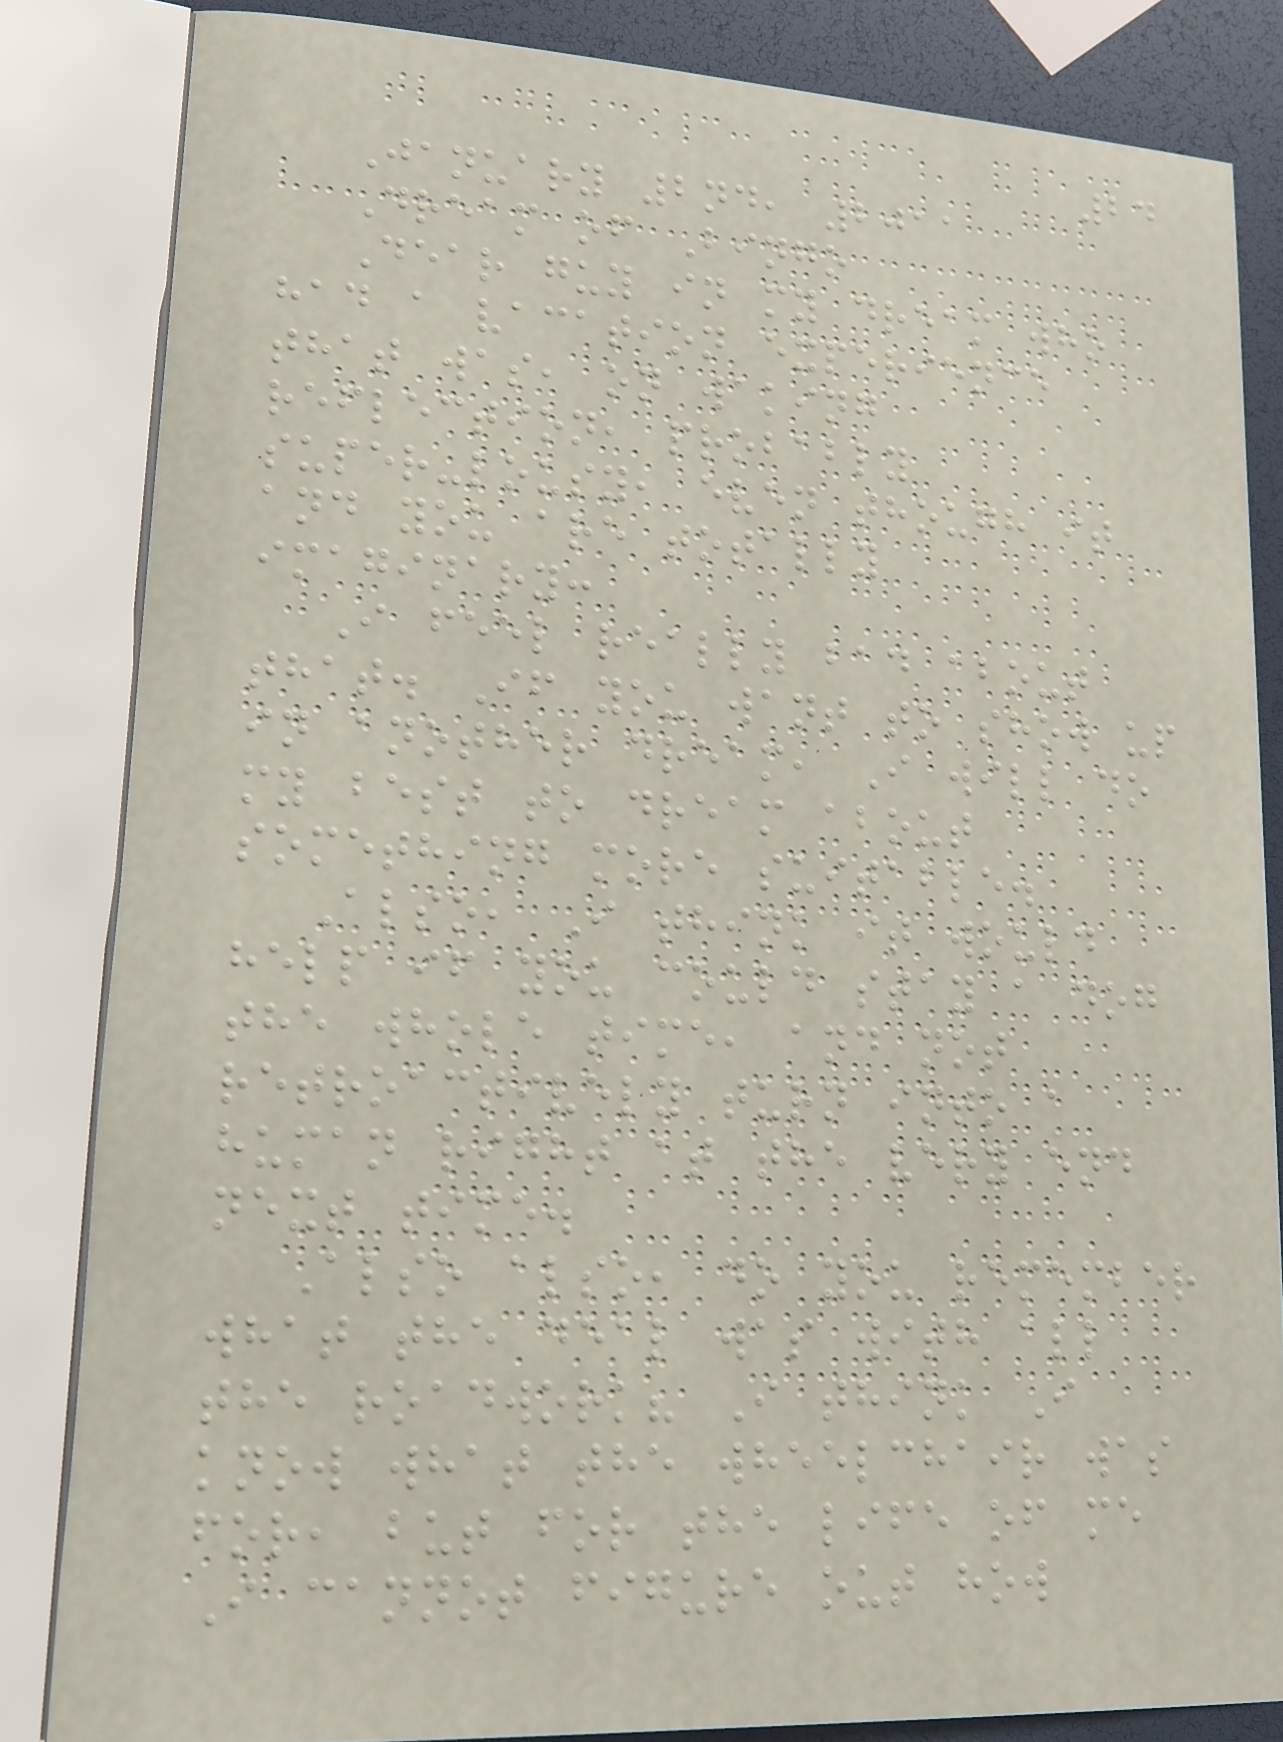24
January 2nd, 2011
Dream of Bingo
Dear guy in my dream who
had a vacation experience
that was, on waking
reflection, probably
super-lousy, even though it
and you are totally
imaginary:
I feel really bad about
that. If you want to show up
in another dream, I will do
my best to dream about
something more suitable.
Also, I think it would
help if you could stay a dog
the whole time, and not
retroactively turn into a
human right at the very end
next time.
Also also, do you remember
what the deal was with all
the roadwork? I think I
know what the wheelchair was
for, but for the life of me
I cannot figure out how
